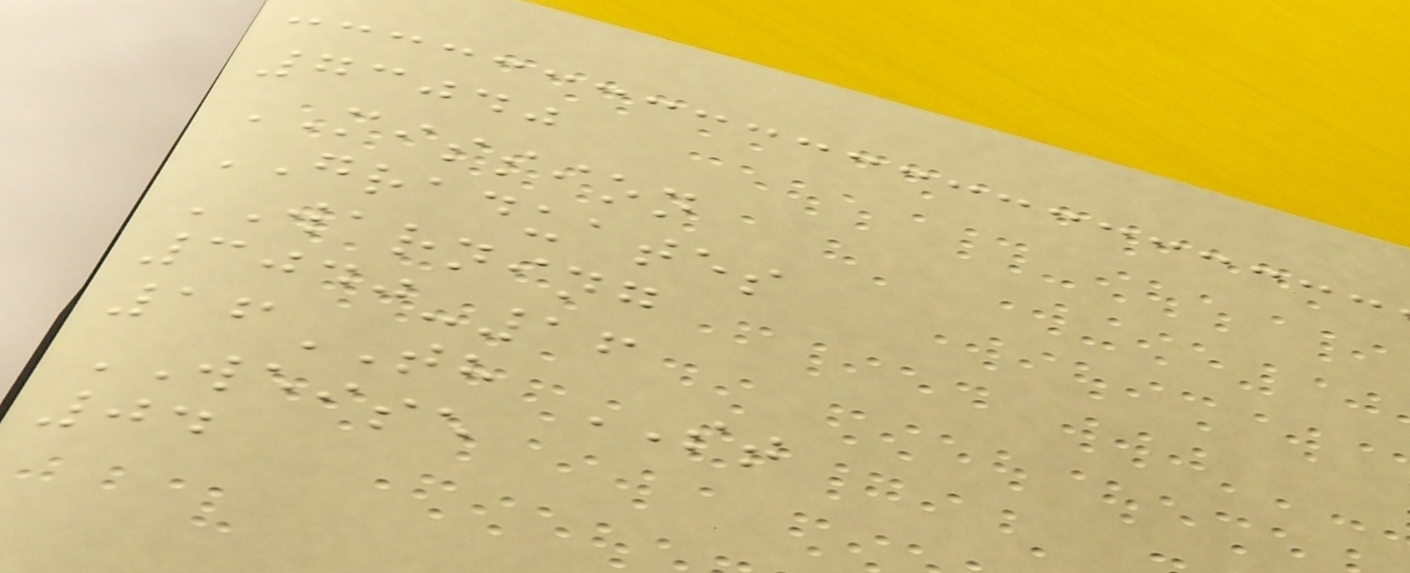73040
MISSION
GRADUATES
WARNING
3040-16
16TH ST
WEISE
04
